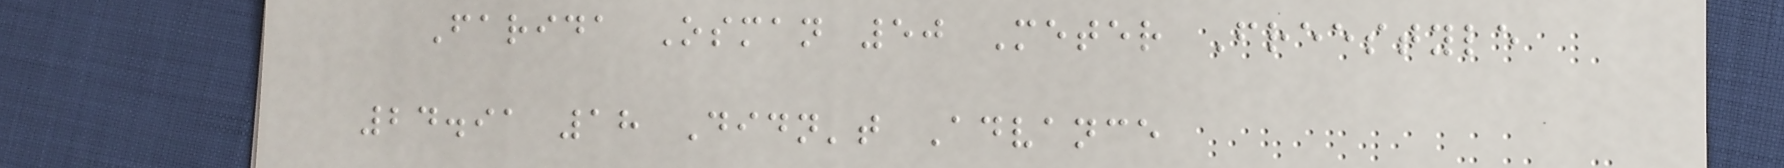Farida Osman 50 Meter Freestyle
24.91 18 Didn't Advance
